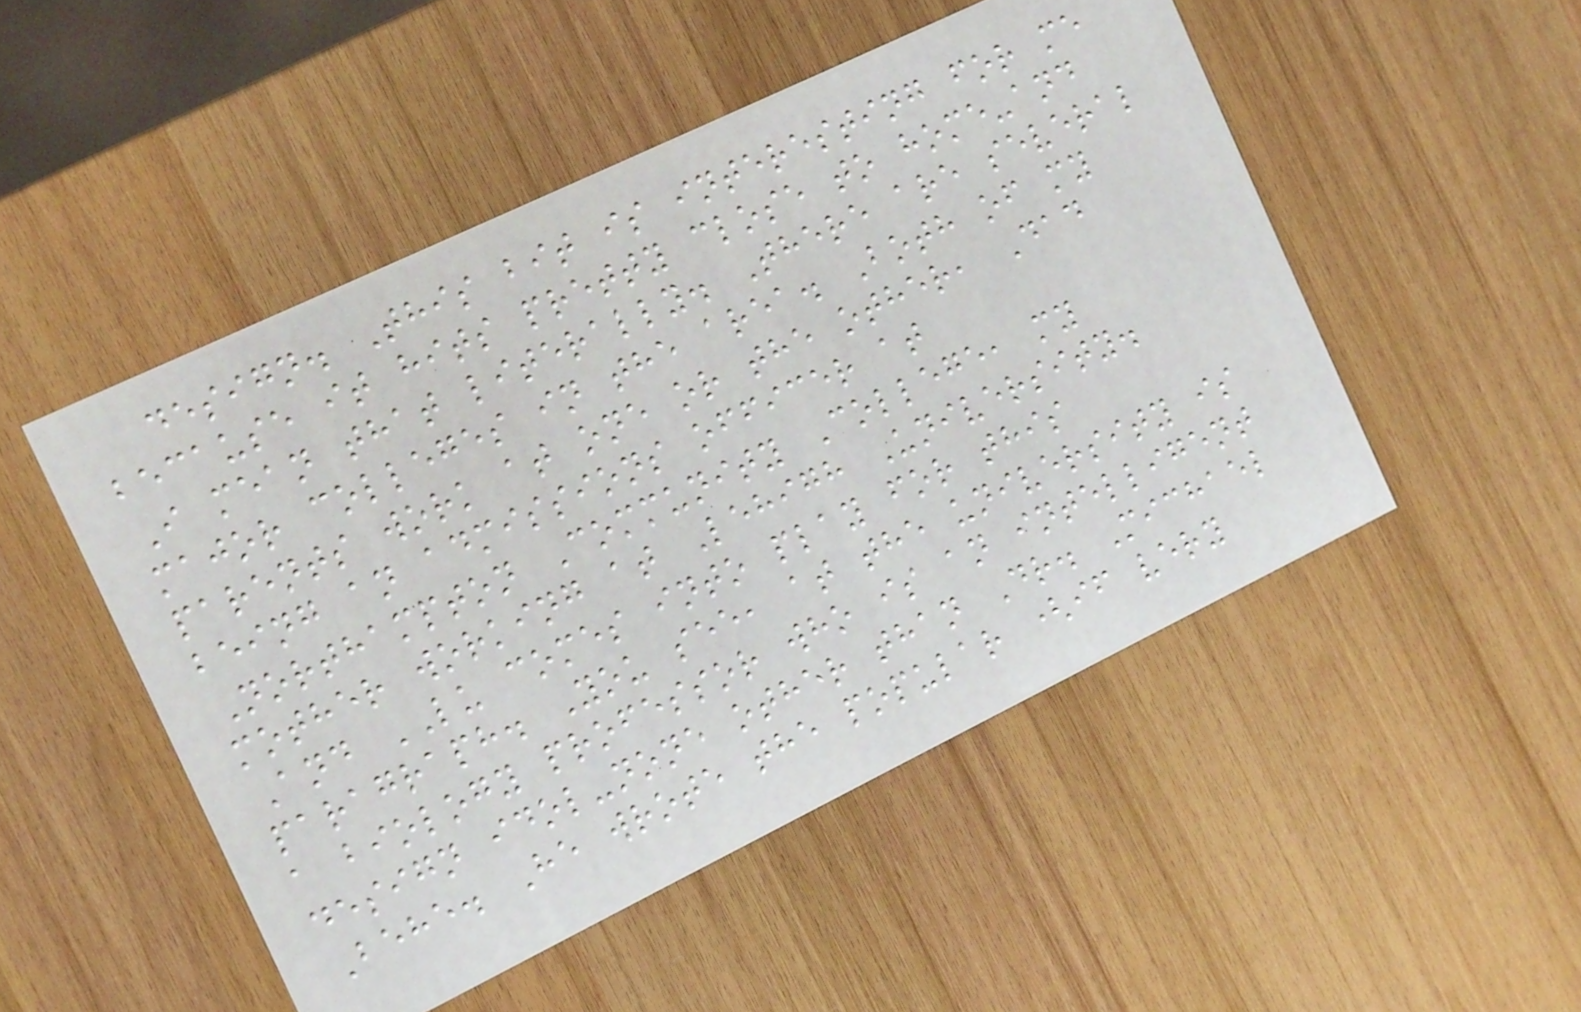design. This bit is interesting for me
because it hits pretty close to home-and
I mean that literally. There are several
major colleges in the area. Both of my
parents work at one or the other, Dad
being an admissions officer at
Northampton Community College, my
mother working at Lehigh University.
And LU comes into play for this
paragraph. You see, at the university is
a biology professor who is an intelligent
design idol-none other than Dr. Michael
Behe. He wrote the popular (if very
